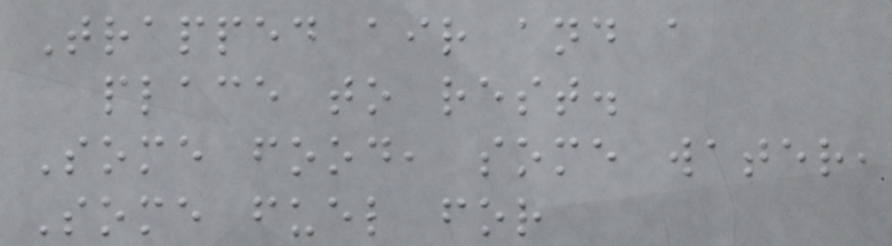Trapped air and a
place to rest.
Some food, some water,
Some fuel for
